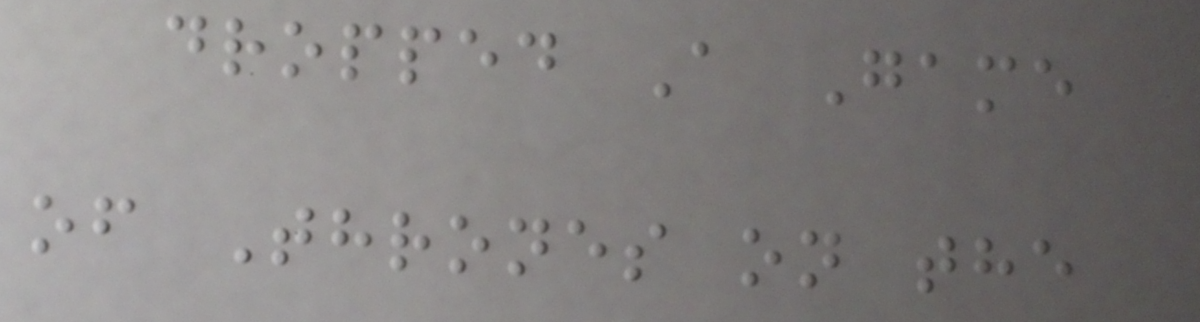dropped A Game
of Thrones on the
